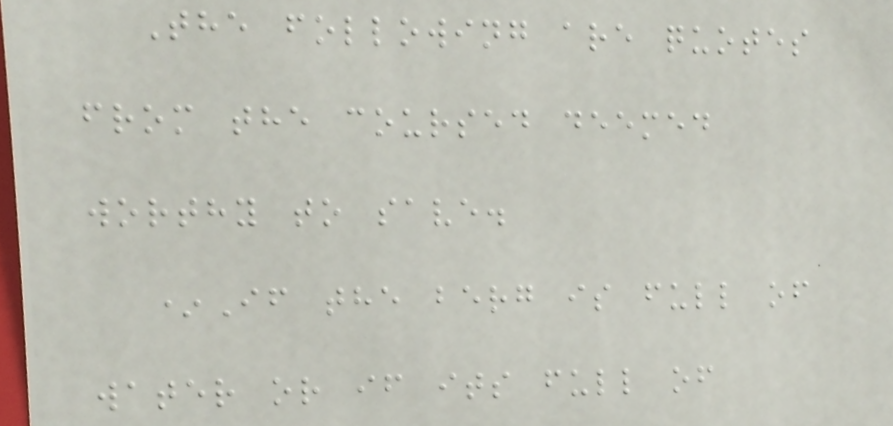The following are quotes
from the coursed deemed
worthy to save.
*If the berg is full of
water or if its full of
